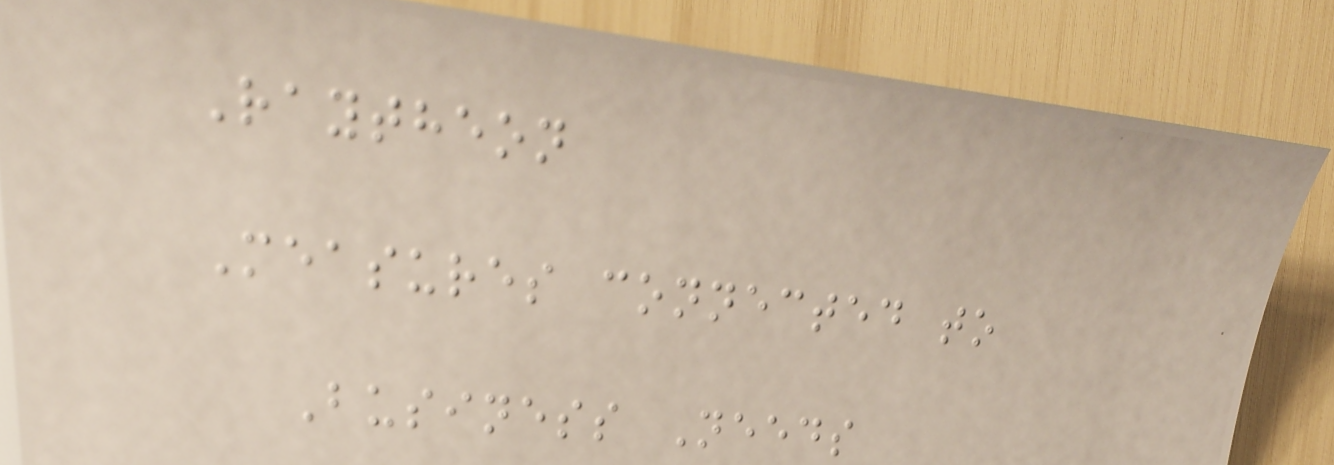Raytheon
Measures connected to
Business Needs
